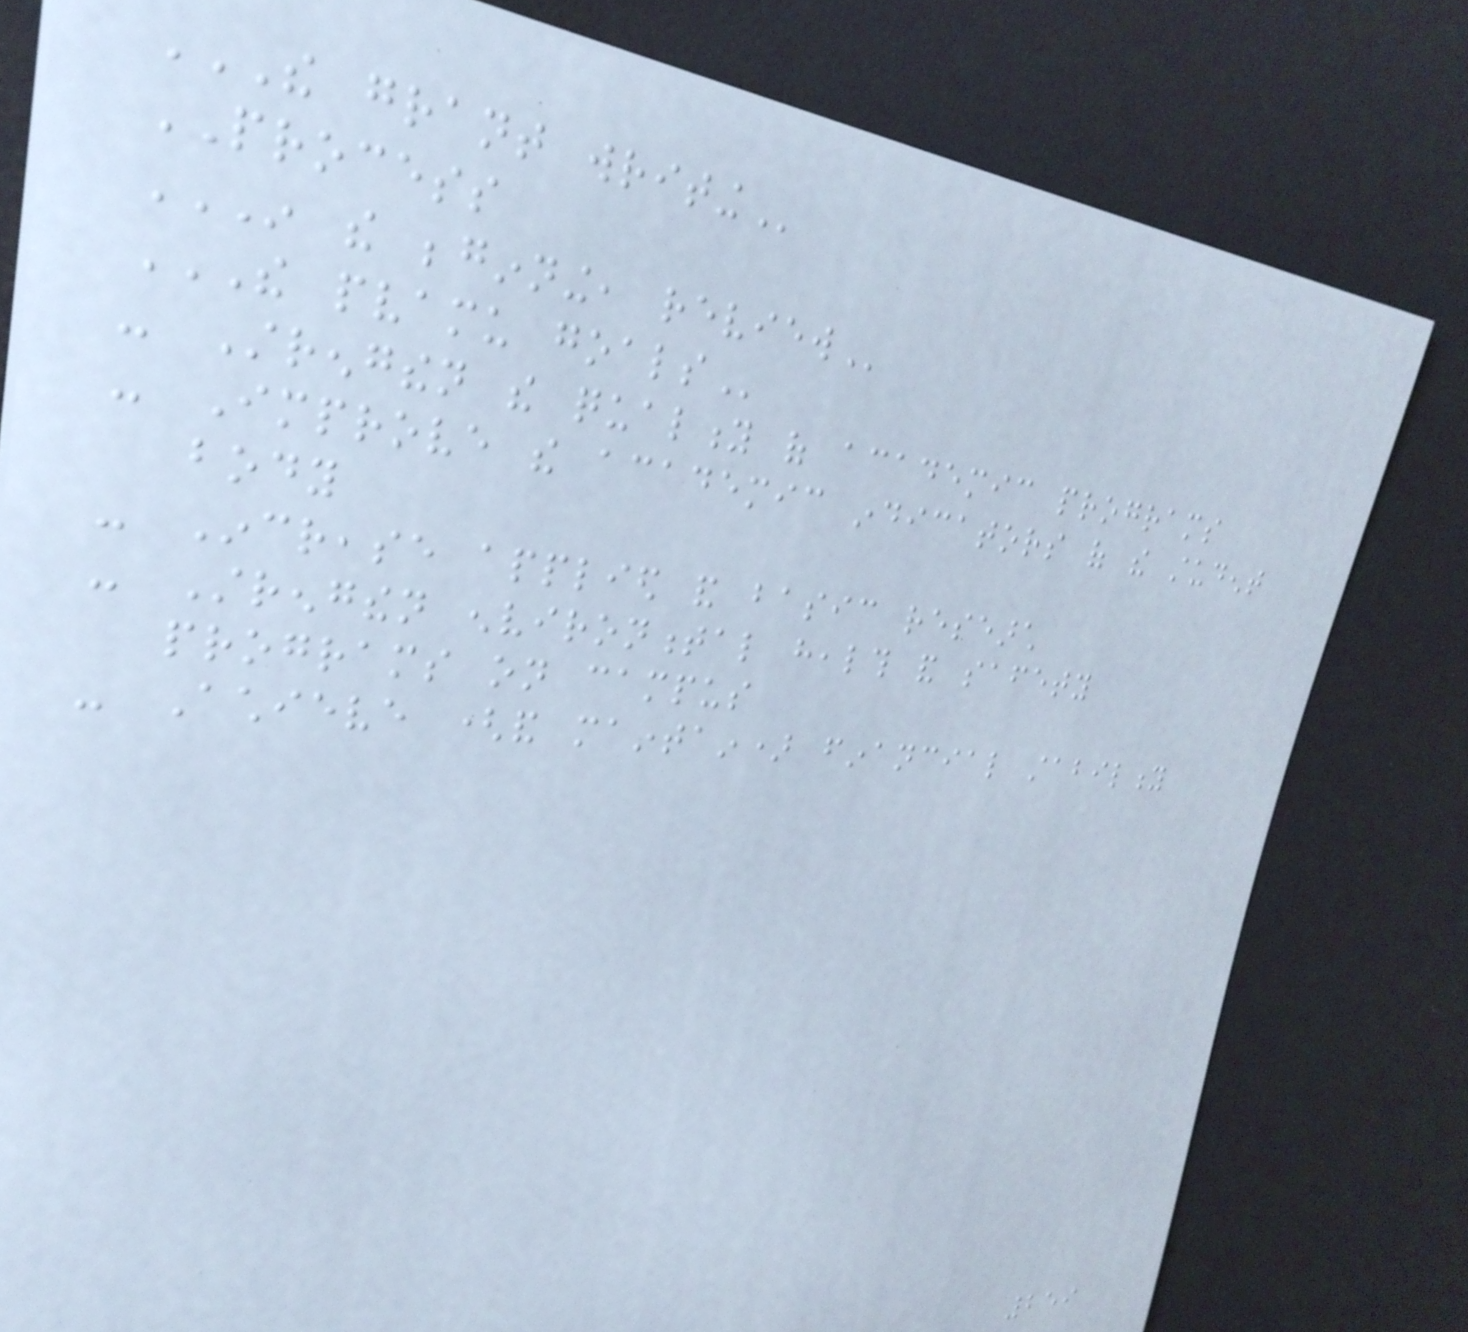THE GRANT WRITING
PROCESS
IN THE BEGINNING, REVIEW
THE PVAMU GOALS
- Strengthen the quality of academic programs
- Improve the academic indicators of the student
body
- Increase applied and basic research
- Strengthen environmental health and safety
programs on campus
- Achieve (and maintain) financial stability
259
